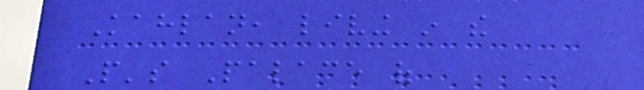Kahlan, living in the
People's Palace of
